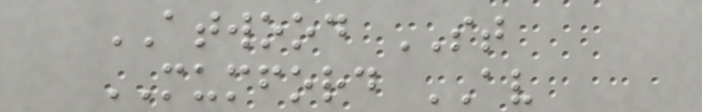ATWOOD ST
MUMFORD AV
